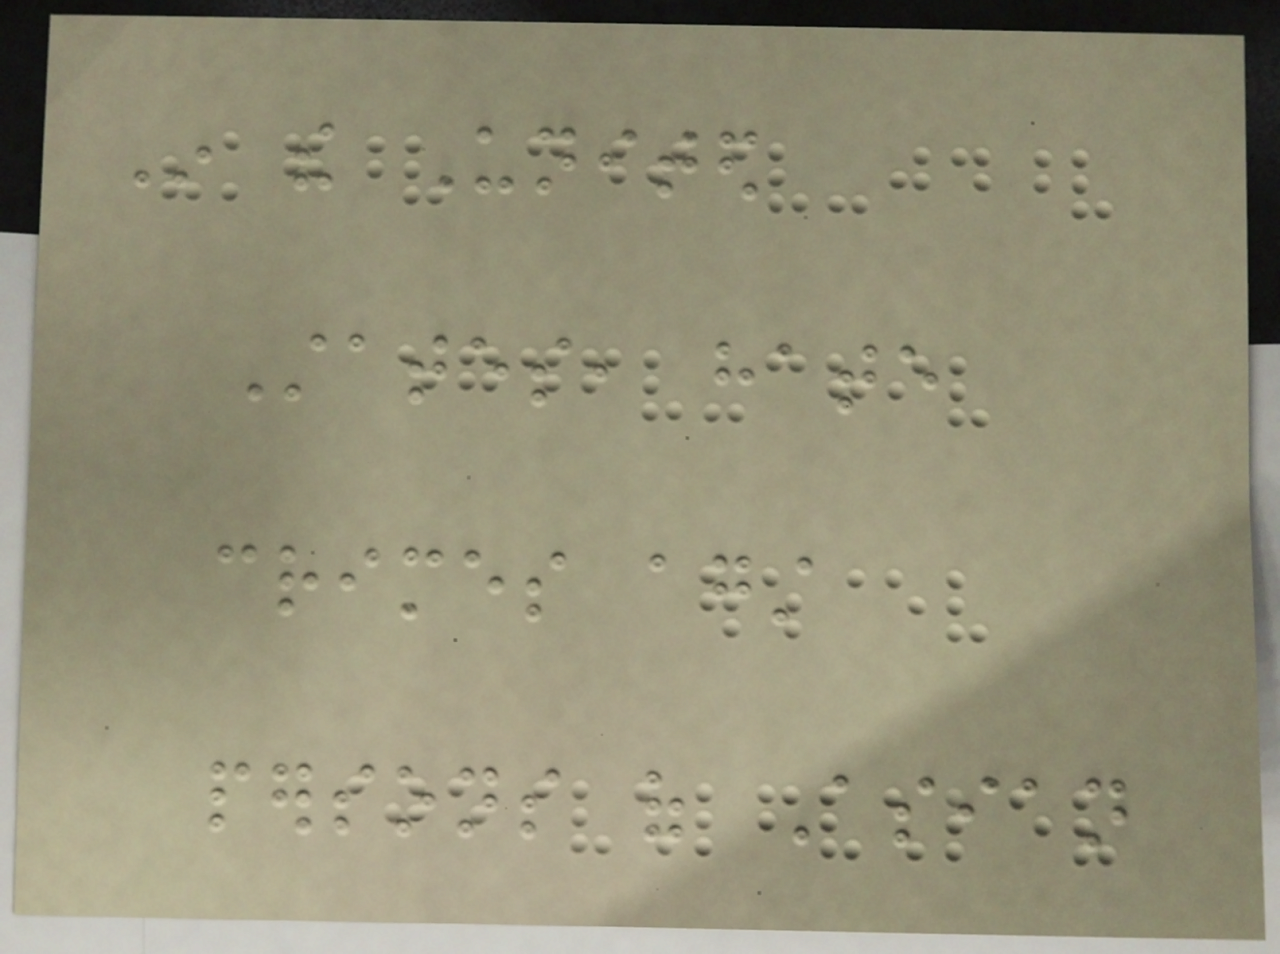In the United
States, hate
crimes against
persons of Asian
